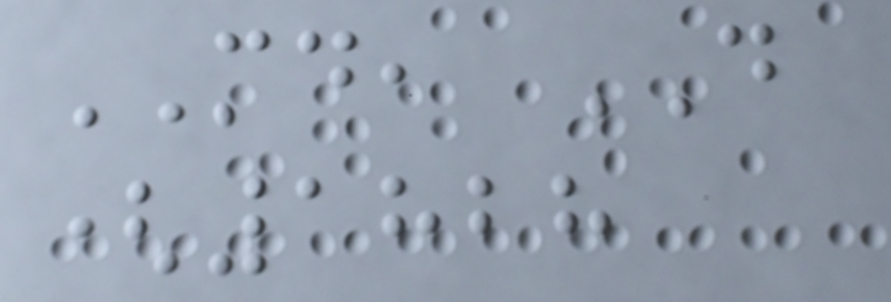MD, DO
(1828
